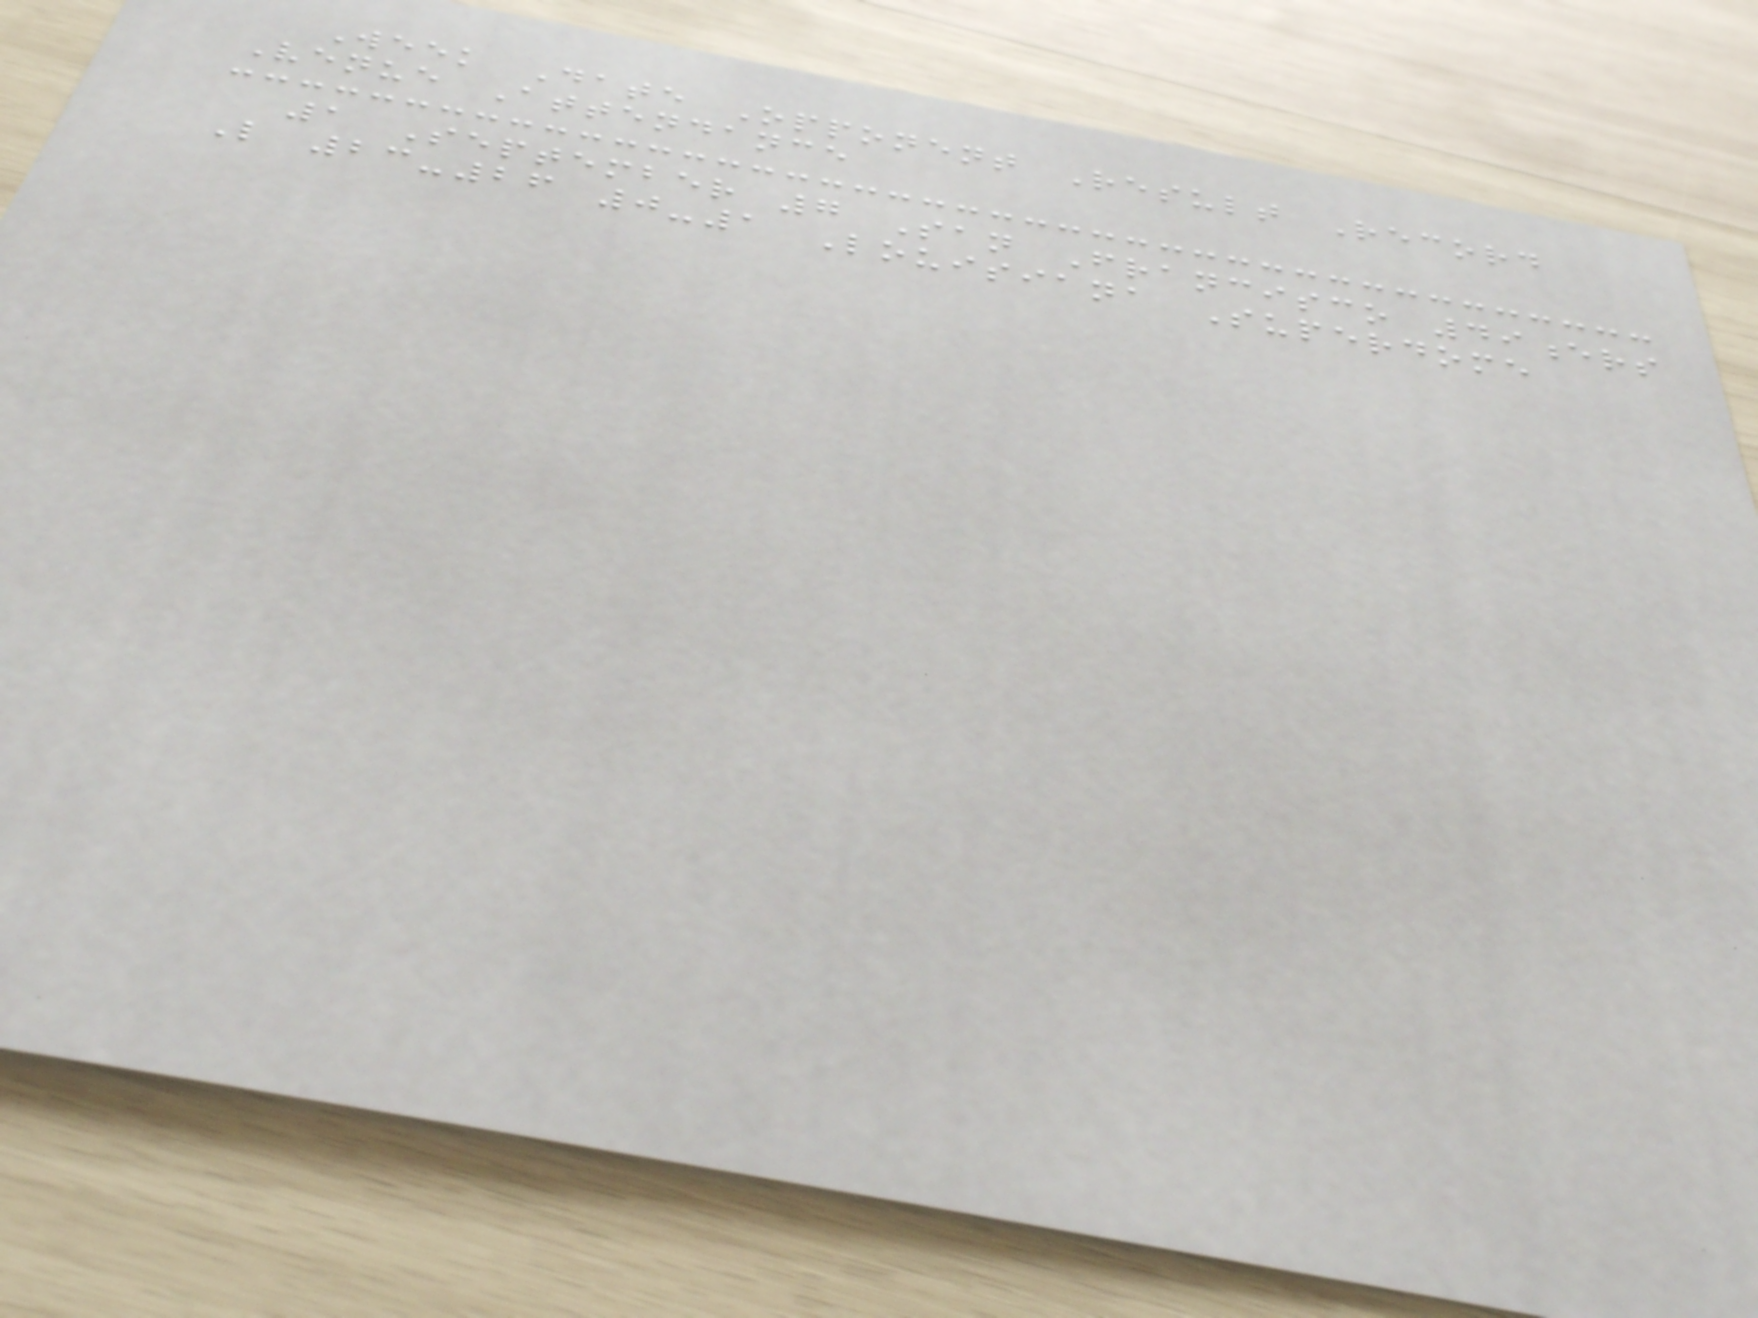Week Date Opponent Result Record
Venue Attendance
1 September 7 San Francisco 49ers
L 23-26 0-1 Louisiana Superdome
